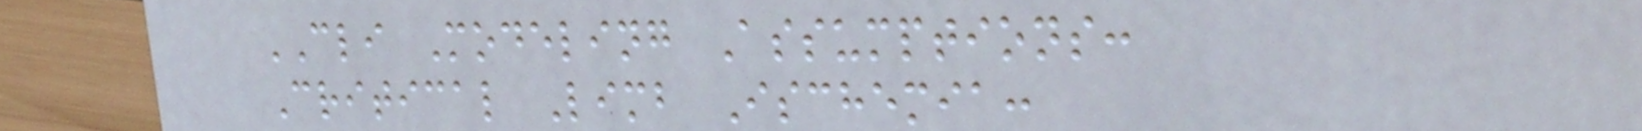CLI Modeling Assumptions:
Critical Limb Ischemia:
